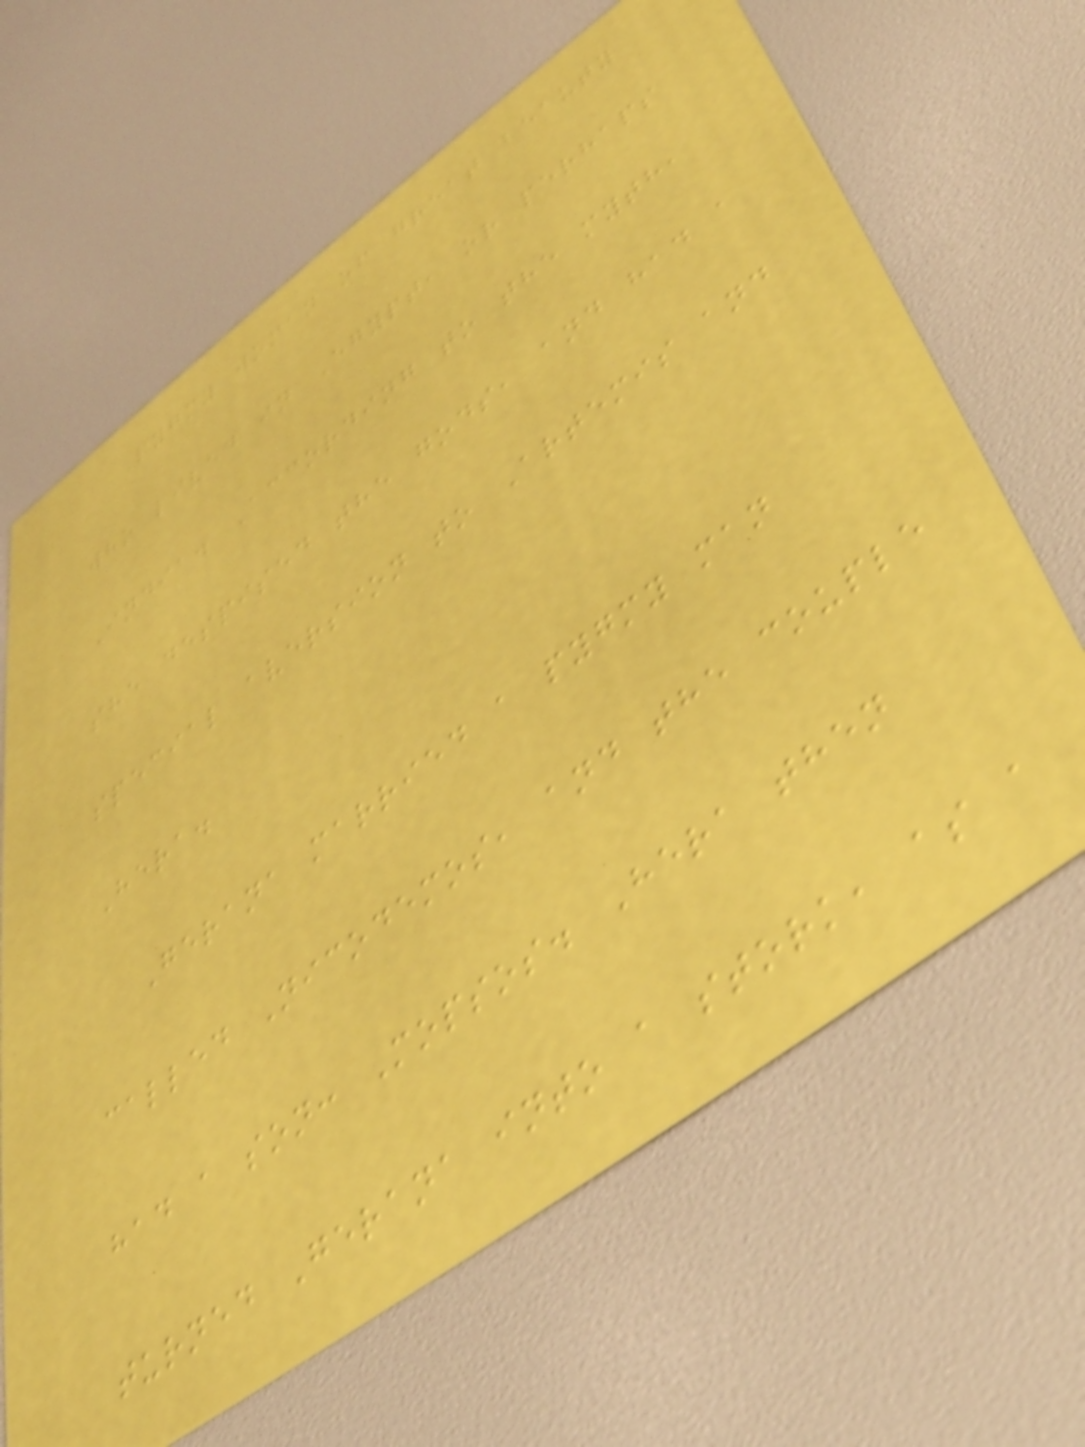Pygmy woman of great beauty
who lived in Egypt, or perhaps
India. According to the myth,
she despised the gods, and had a
special aversion to Artemis and
Hera.
Gerana married a pygmy man
called Nicodemos, and the couple
had a son: Mopsos. Hera then
turned Gerana into a stork, as a
